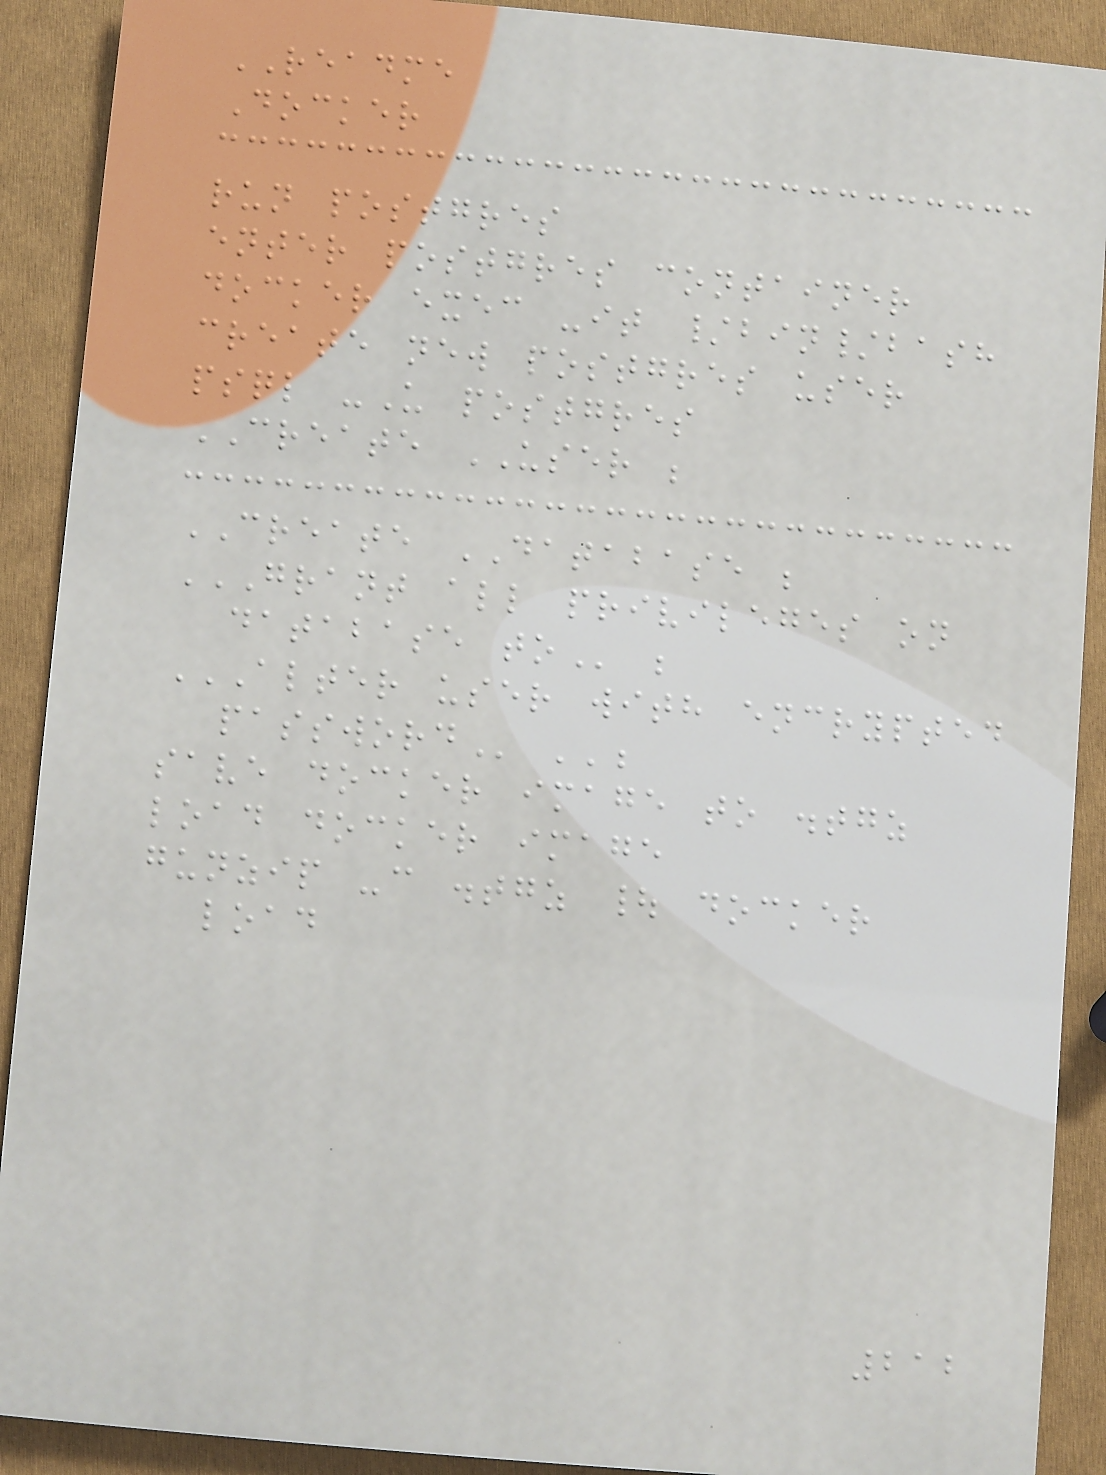README
Docker
run postgres
enter postgres container
docker exec -it /bin/bash
create new postgres user
psql -U postgres
CREATE USER ;
CREATE DATABASE ;
GRANT ALL PRIVILEGES ON
DATABASE TO ;
ALTER USER WITH ENCRYPTED
PASSWORD '';
save docker image to .tgz
load docker image
gunzip -c .tgz | docker
load
212
